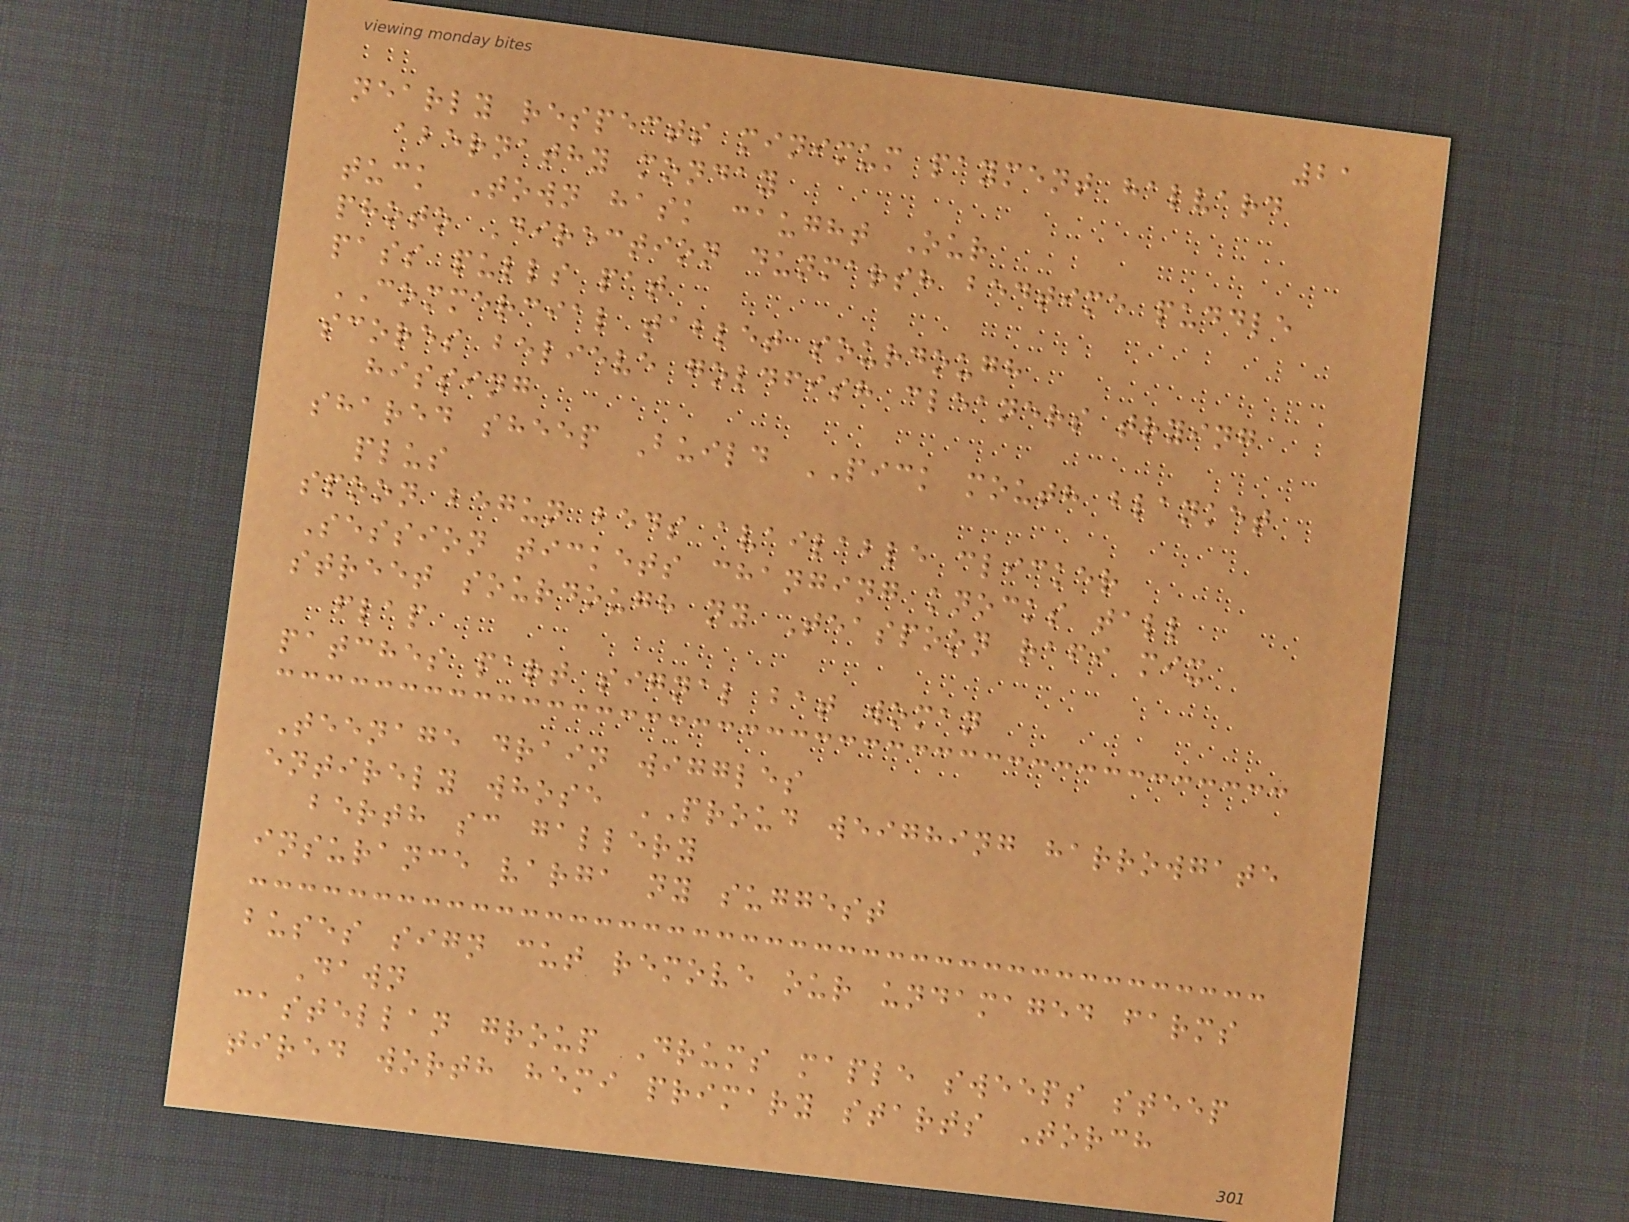21
nearly respects minimum payment halvard
abernathy monday
tuck Town hask caught Our
photo Direction dunmarsh bedtime puddle
pass pulls pat
COMMERCIAL tablet sourdough
scores believe goldfish cleaners trying
hissing
shared sheep Build PICK mouth blanket
plus
spoon begun beds available clicker
Session tickets changing knocks tall
street sourdough ny Teaspoon rafi mix
flap
patches part signal bat woman
Teenage drain wiggles
entirely whose PROUD weighing harrowgate
berth sc gallery
insurance varga ny suggest
buses sign cut remove our undamaged farms
Dawn
castellan group Drums maple sweeps steep
tired worth hemi primary starts Torch
